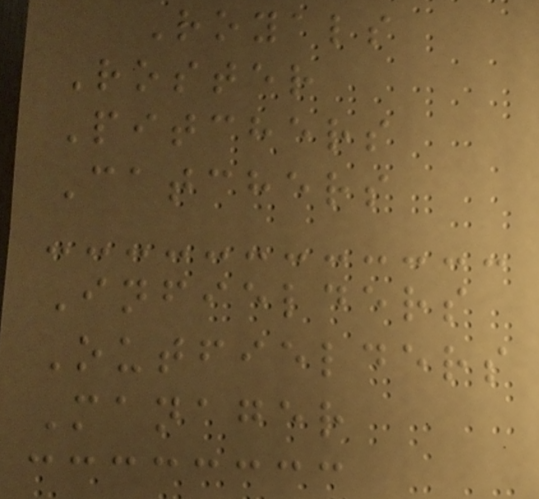Royals
Roster
Pitchers
Catchers
Infielders
Outfielders
Manager
